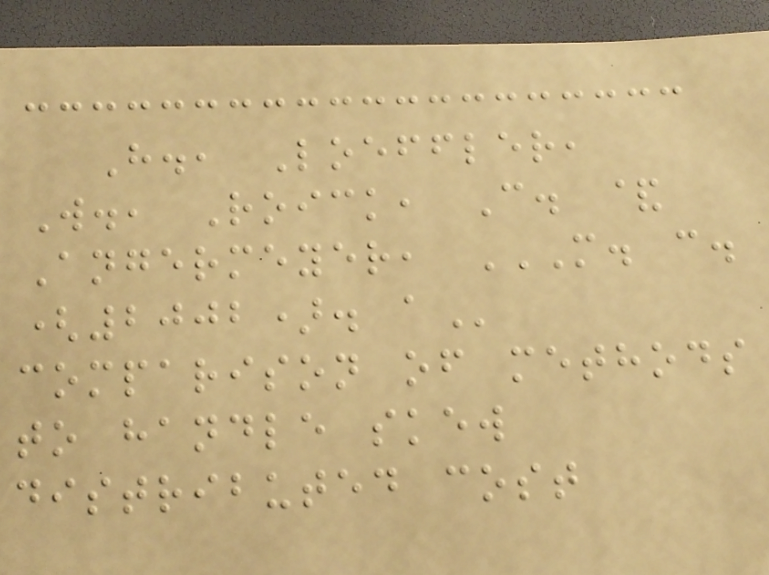H., Loeffler,
W., Roick, C. &
Angermeyer, M. C.
(2002). A
comparison of methods
to handle skew
distributed cost
